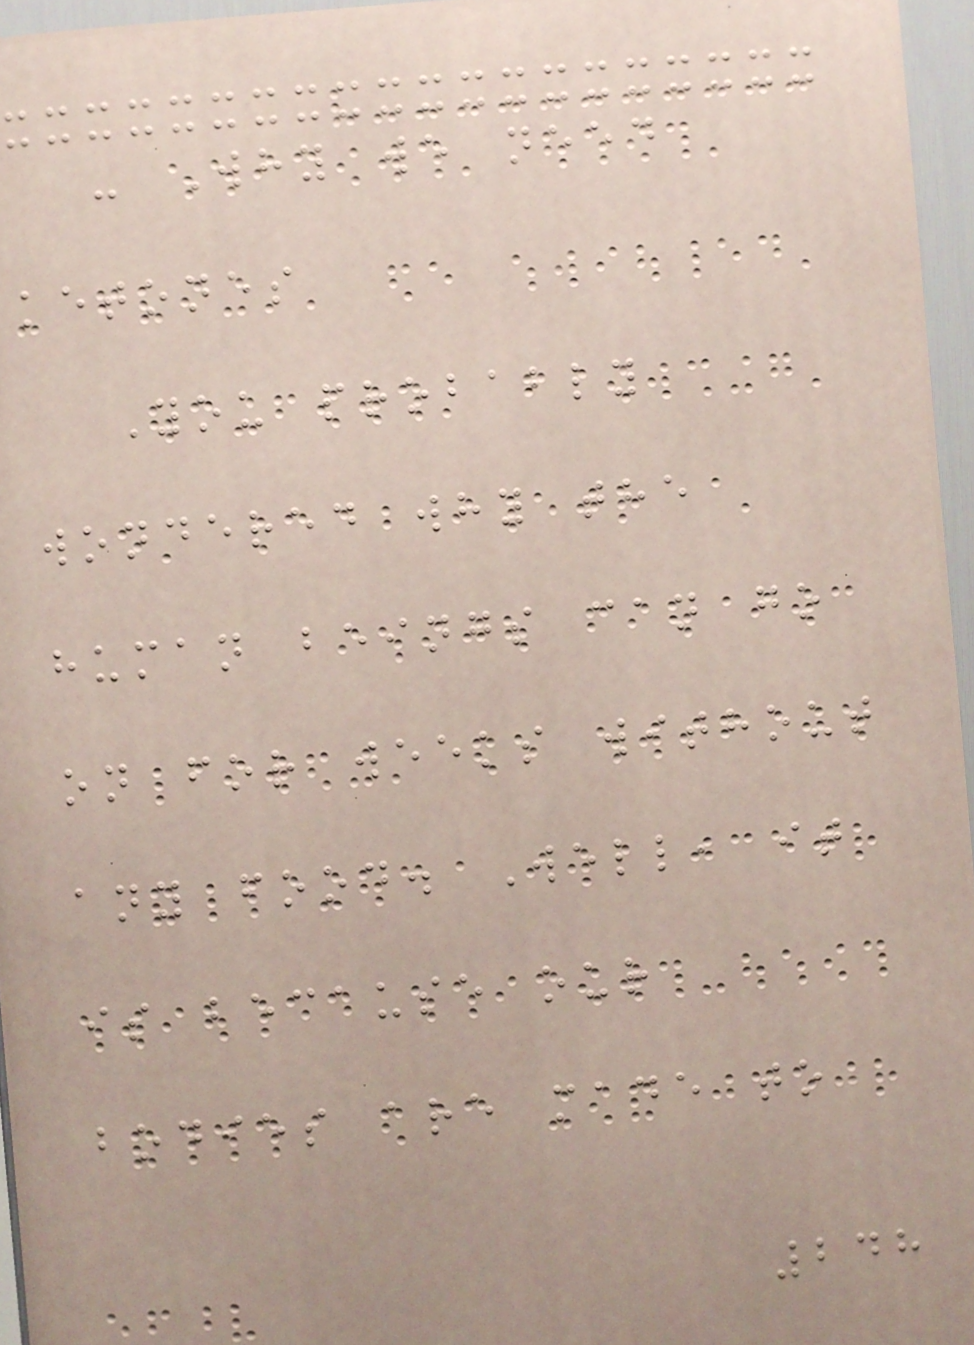- Why we need
ketones
You probably
wondered why the
human beings can go
on for weeks without
any food. Well, it
is because our
bodies are made to
248
